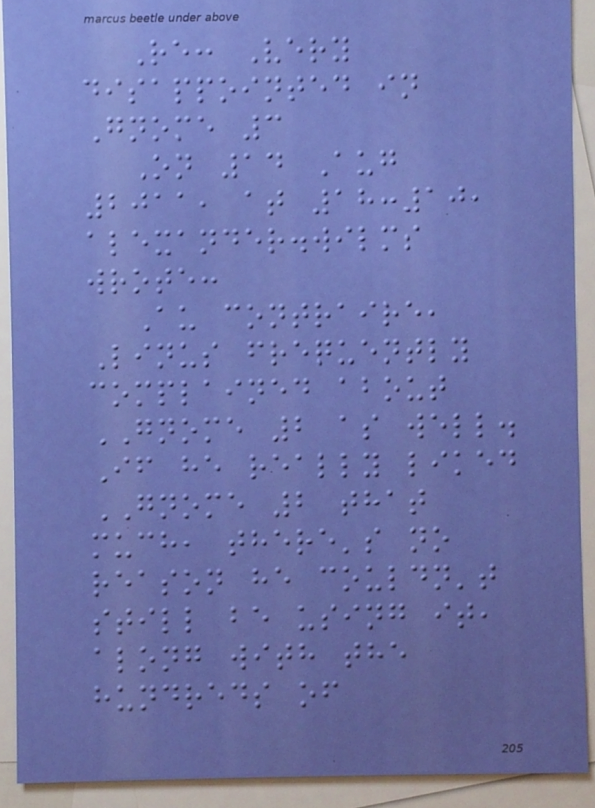Re: Very
disappointed in
Gnome 3
On 14 Aug
2011, at 18:10,
alexander.wilms
wrote:
Au contraire,
Linus frequently
complained about
GNOME 2 as well.
If he really liked
GNOME 2 that
much, there's no
reason he couldn't
still be using it,
along with the
hundreds of
